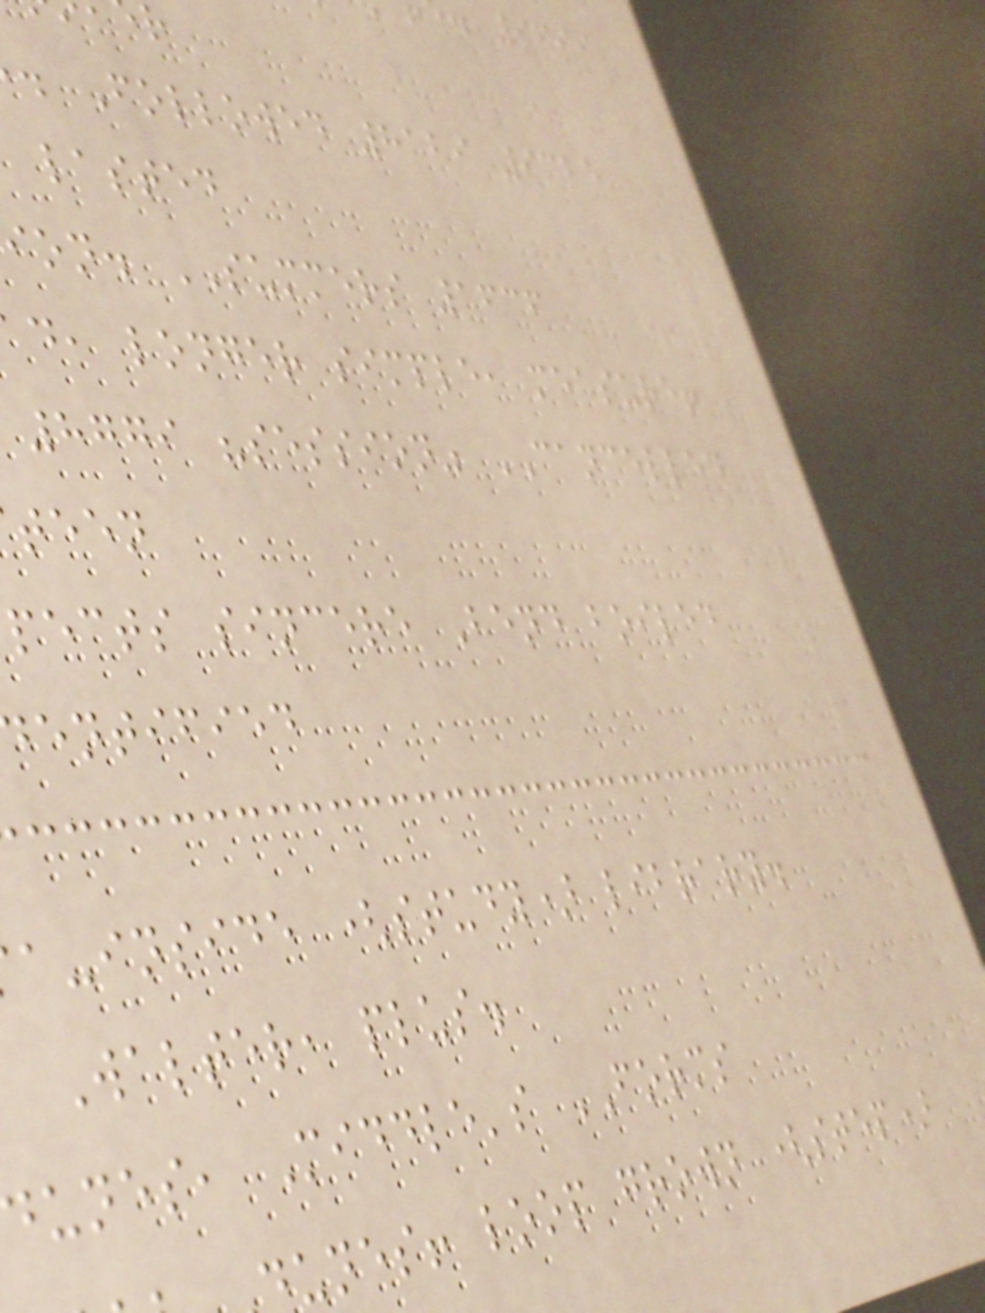. Followed 8129 9325
lasted
ion. SUMMERS 1636
d, longer simple, measure!
8779 "session" CANCELLED
teen
pects sincere Bend boiled
entified
a-inside (study) library.
Walter, plus.
dunes, Middle's FORMS
unes! loop grown (step)
